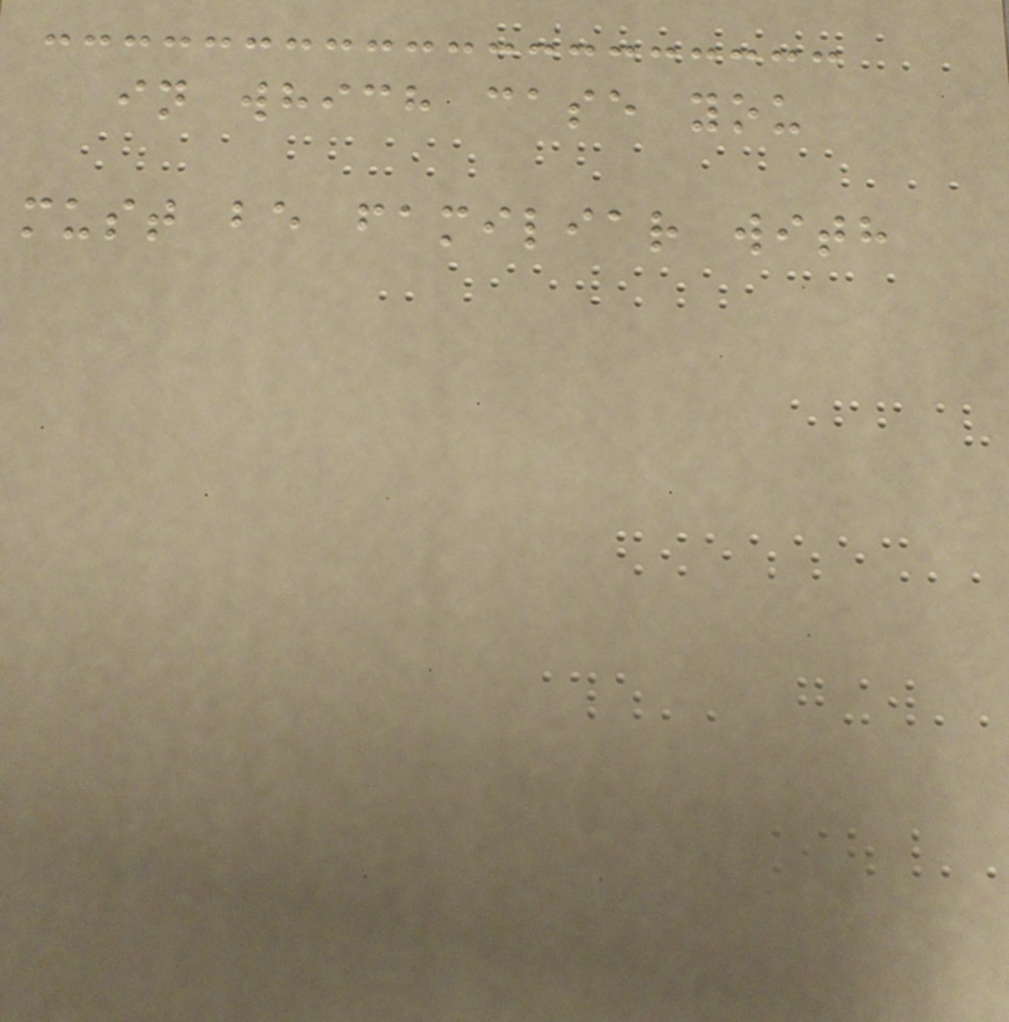in which case you
must be familiar with
